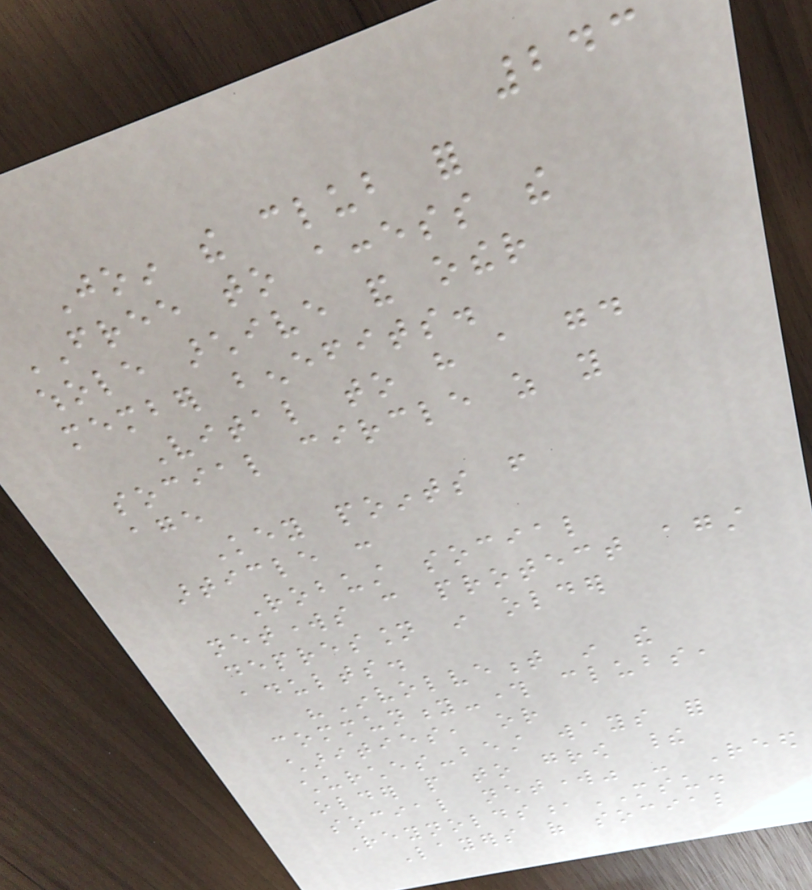243
Join the club for
FREE to access the
whole archive and other
member benefits.
Vital to have a good
social circle as you
age
Key points from
article :
Robust social
networks can protect against
depression in older
adults.
"Involvement in the
community-through clubs,
charities, or
churches-best ways for
older people to grow their
social network" - Reed
Reynolds,MSU.
Layers of social
